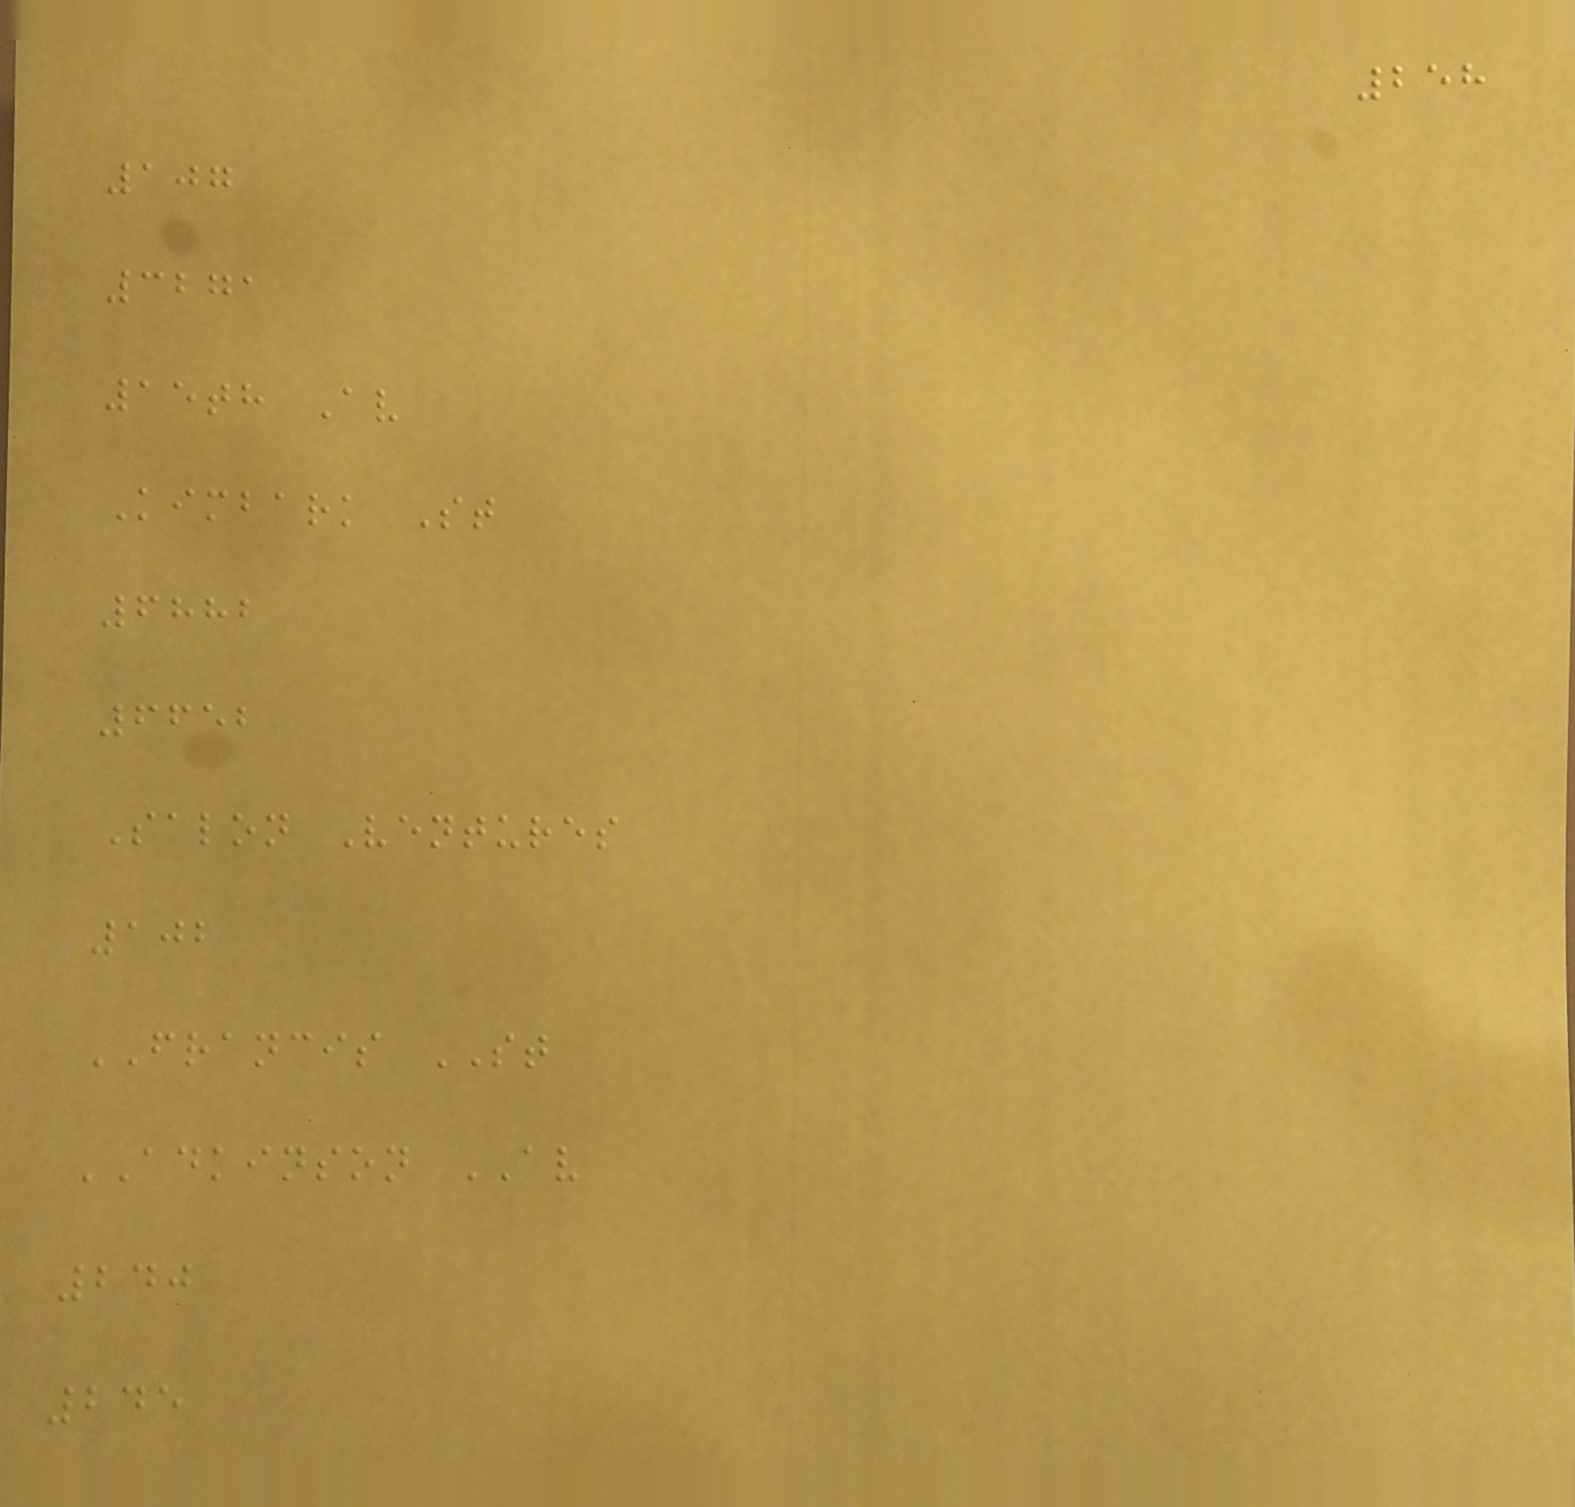258
107
3271
15th Av
Kimbark St
6882
6652
Salon Ventures
102
FRANCIS ST
ADKINSON AV
240
245
